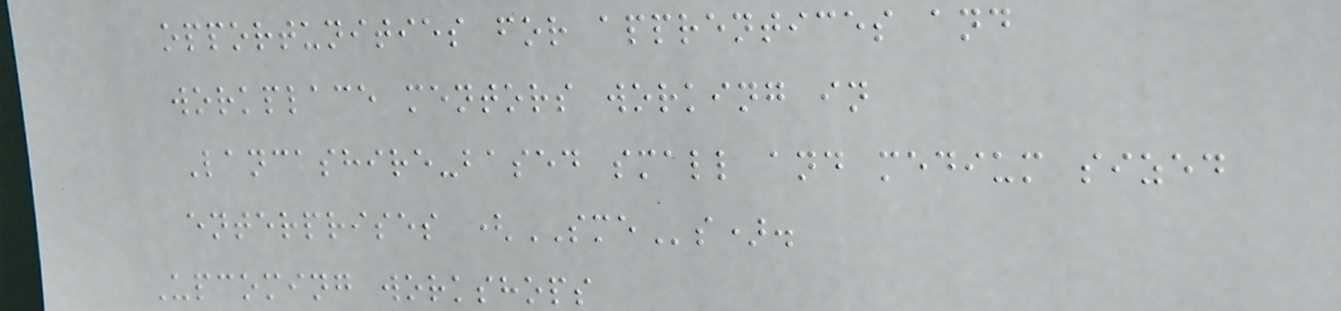opportunities for apprentices and
workplace mentors working in
Lancashire-based small and medium sized
enterprises (SMEs).
Upcoming workshops
